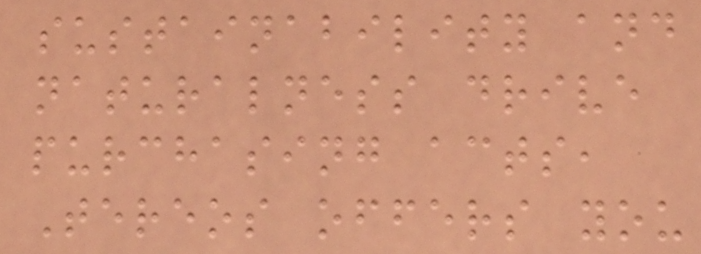sustainability and
naturalness drive
purchasing acts,
Tereos offers you
